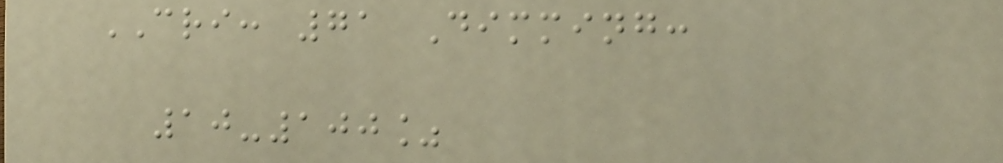CRI: 71 Dimming:
10-100%
